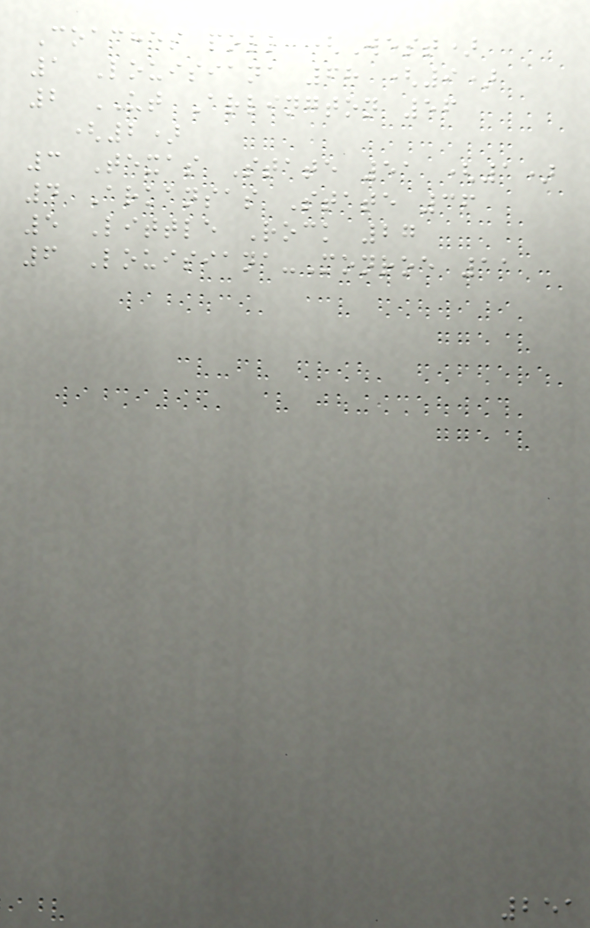Coaches poll (West)
1 Louisiana 68 (9)
2 UT Arlington 56
(2)
3 Texas State 51 (1)
4 Arkansas State 36
5 Little Rock 27
6 Louisiana-Monroe 11
251
